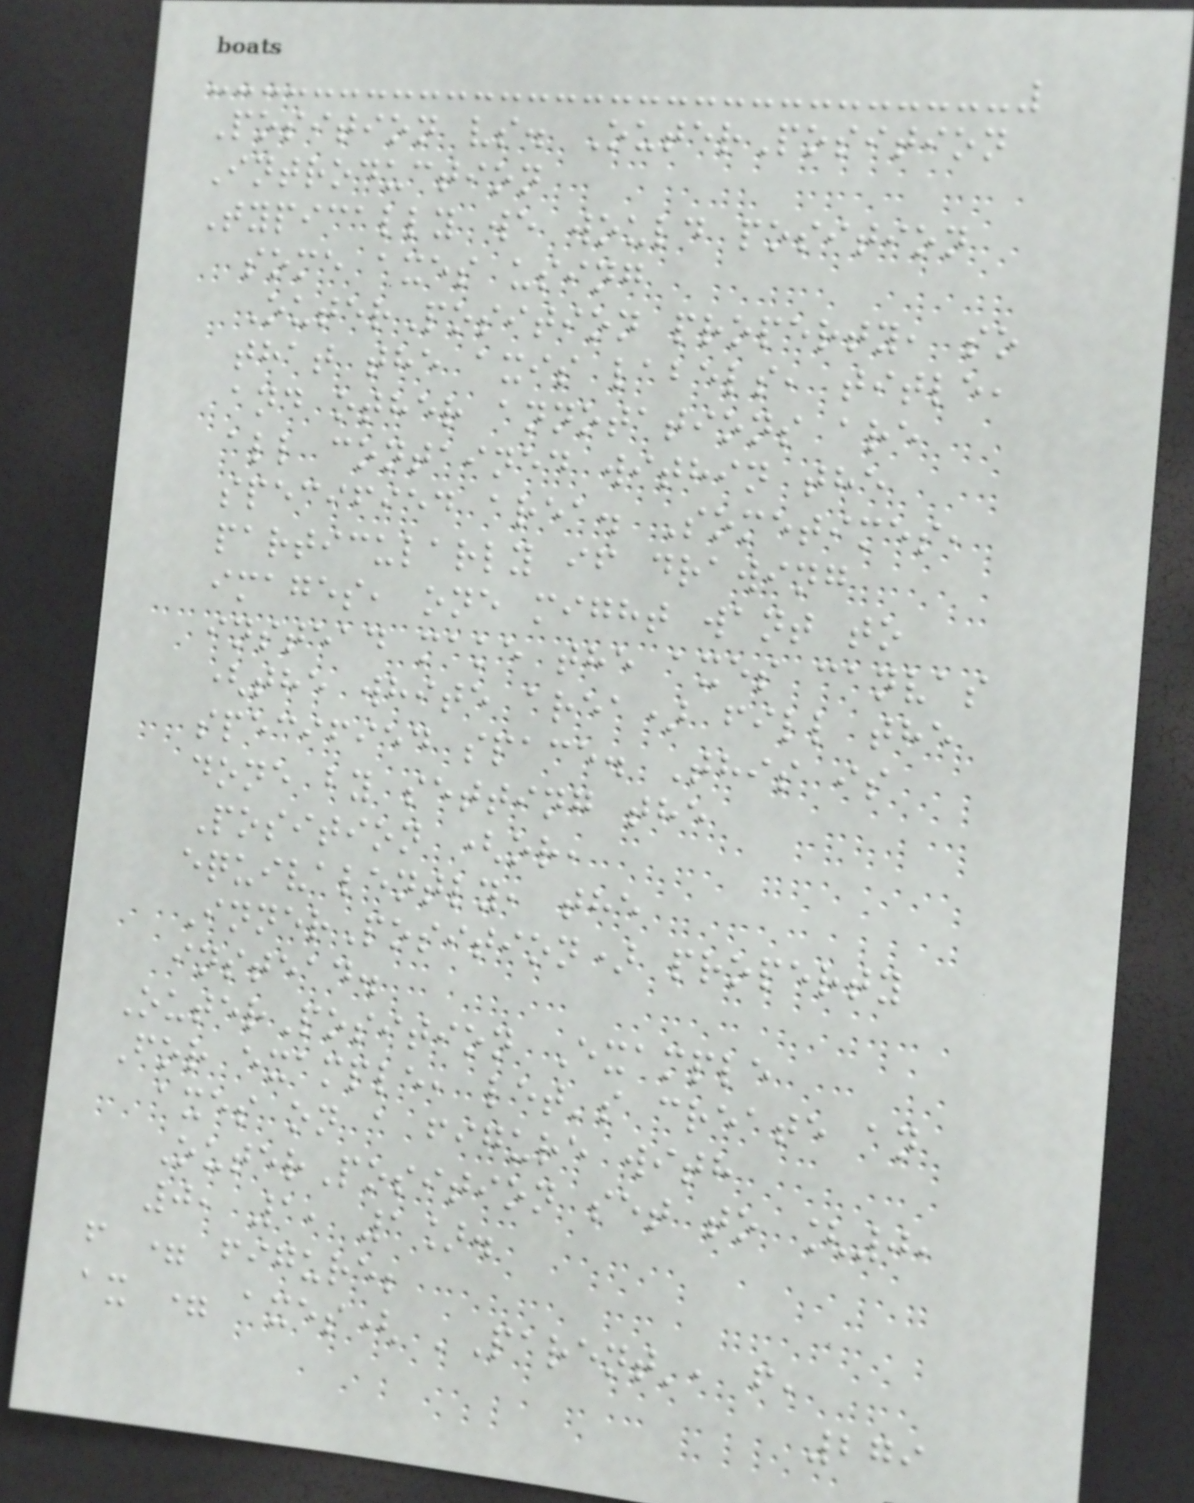Position vs. OuterPosition
Introduction
Typically we would position
some axes using
OuterPosition property, so
that the axis labels, title,
and other annotations are
all contained within the
specified area. Sometimes,
particularly if drawing
images, one might want to
instead make the axes canvas
(the white area) fill the
specified space. This is
done by setting the
Position (or,
equivalently, the
InnerPosition) property
instead.
OuterPosition Example
For example, let's create an
axes on a figure with
OuterPosition set to [0,
0, 1, 1].
f = figure;
ax = axes( 'Parent', f,
279
